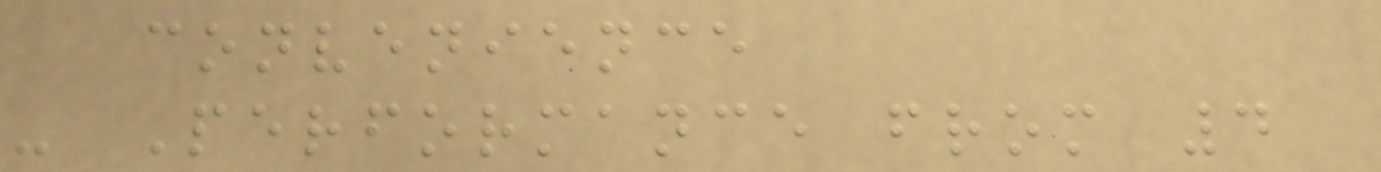convenience
- Performance from 4
